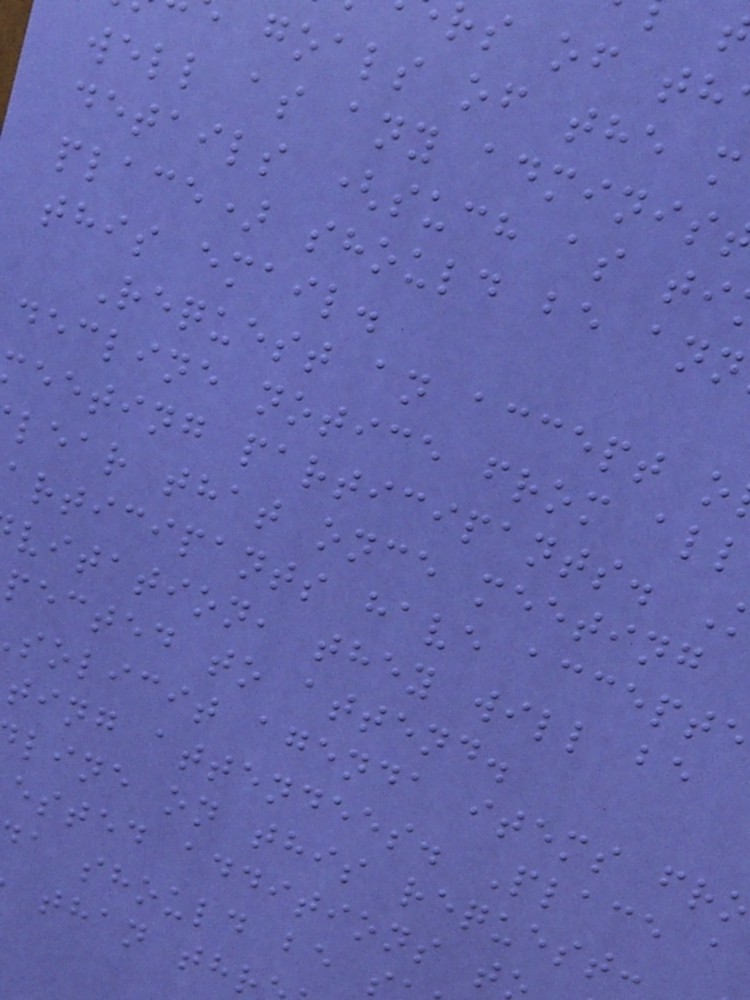rs of th
goals of the m
well as any adminis
details (such as ti
place) should be ann
this email.
Request an accept o
decline notice from all
eeting participants.
lear that once meeting
articipants have accept
vitation, they will be
pected to attend.
solicit agenda items fr
ting attendees. Place a
line on this request:
ested additions t
a should be
than thr
